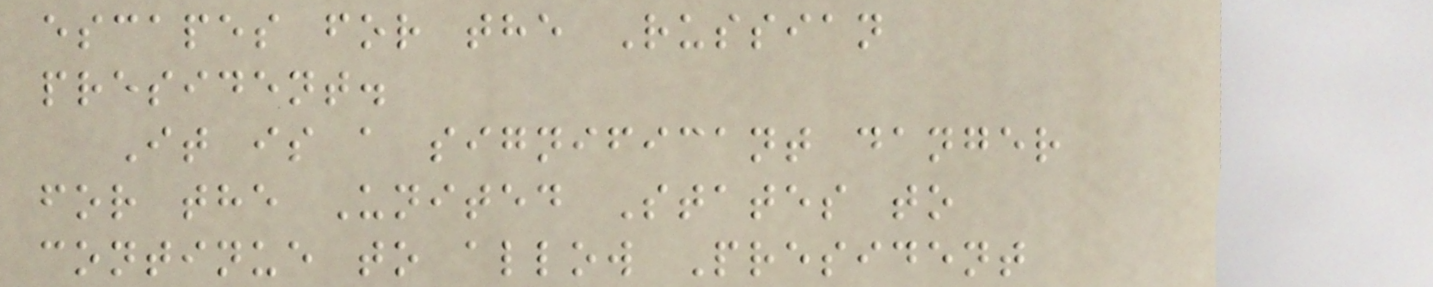escapes for the Russian
president.
It is a significant danger
for the United States to
continue to allow President
